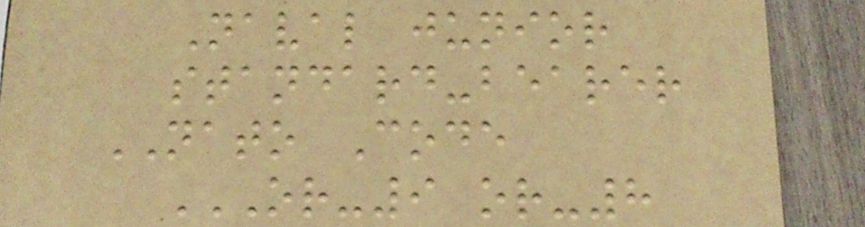Naval junior
standard-bearer
NATO Code
OR-9 OR-8
